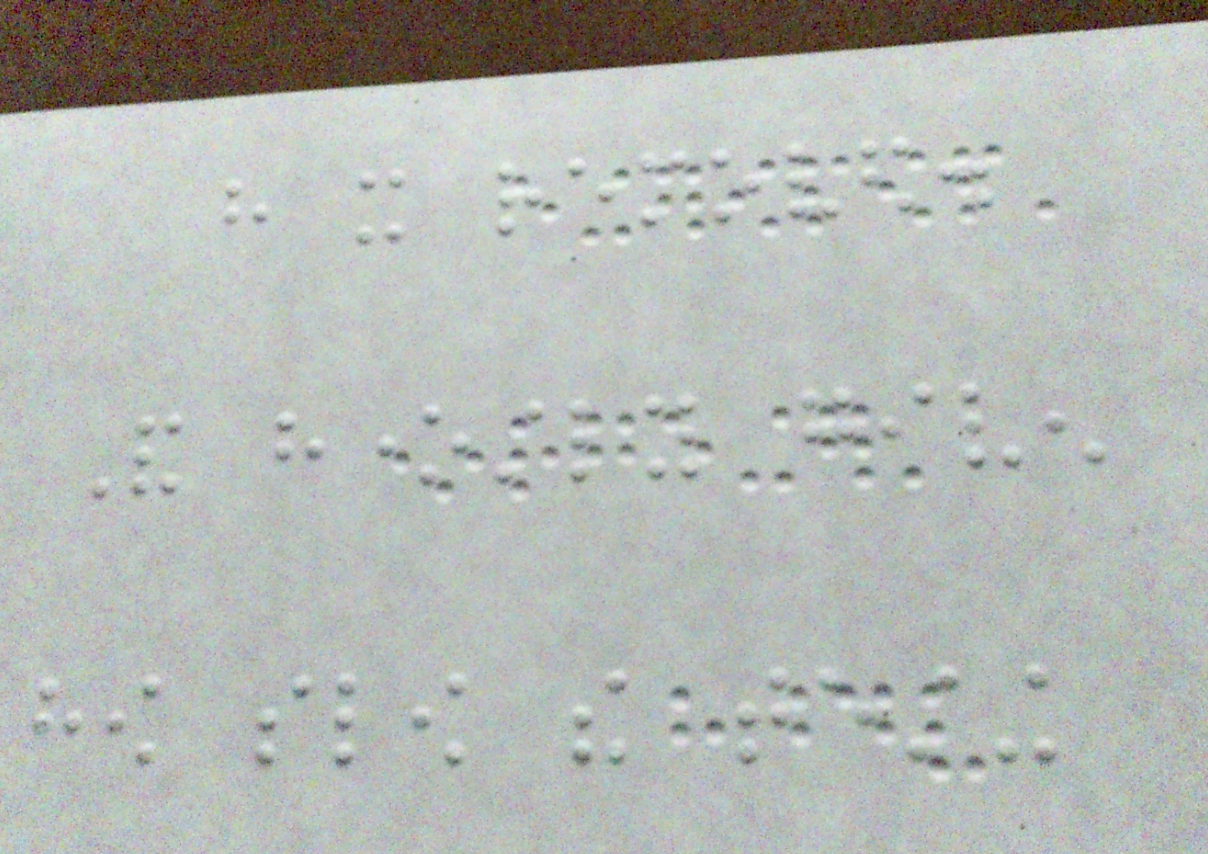have it removed.
And honestly given
how slow the testing
